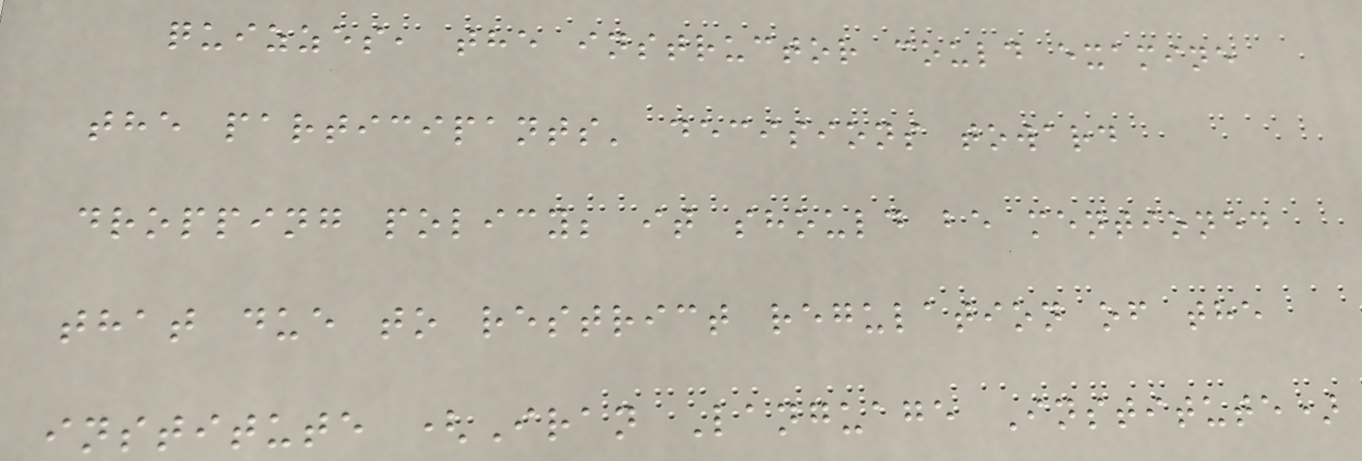quizzes, the instructor could examine
the participants' decisions toward
dropping policy; it should be mentioned
that due to restrict regulation of the
institute (Iran Language Institute)
